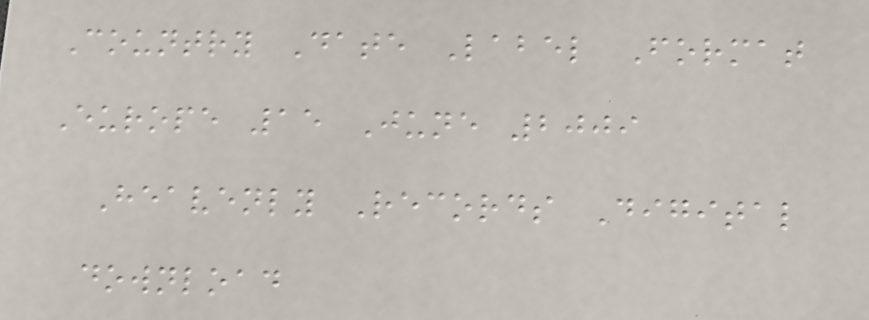Country Date Label Format
Europe 15 June 2009
Heavenly Records Digital
download
